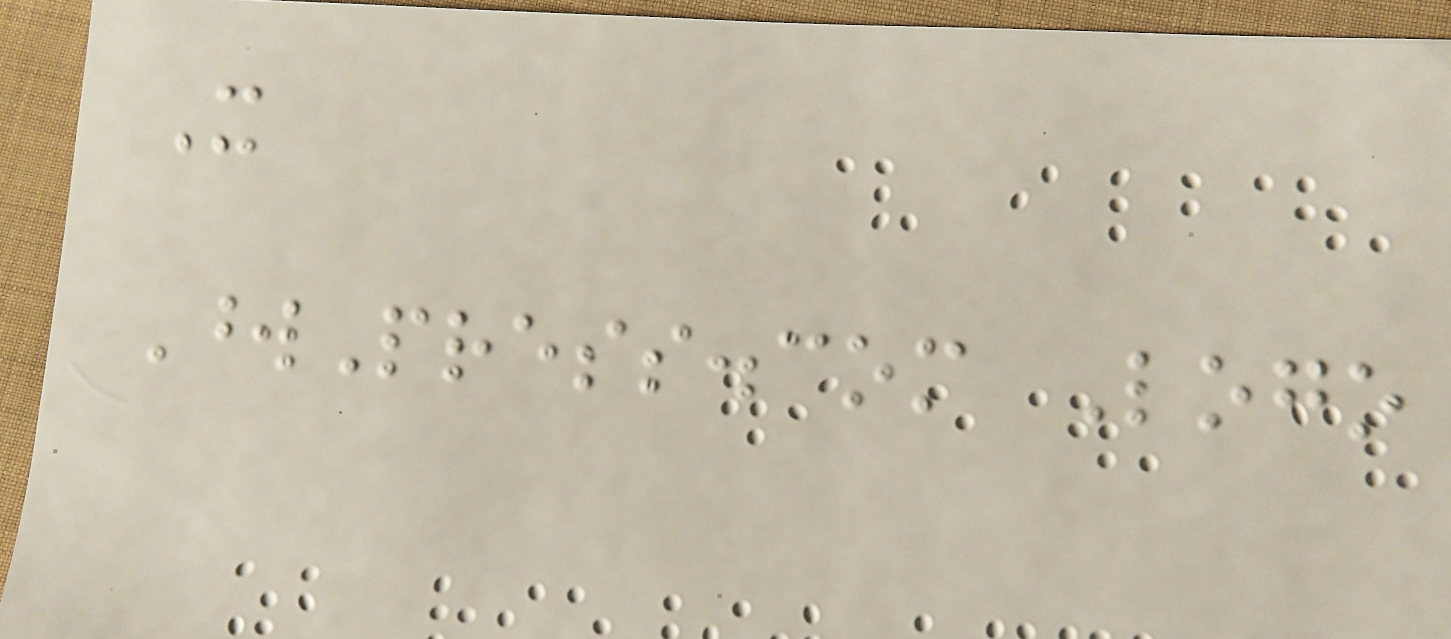It
WordPress.com Logo
